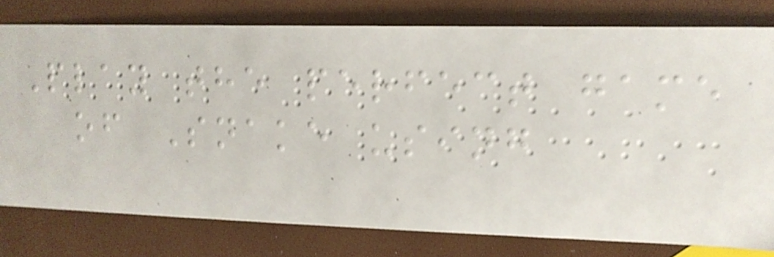Play the perfect game
of Snake using
